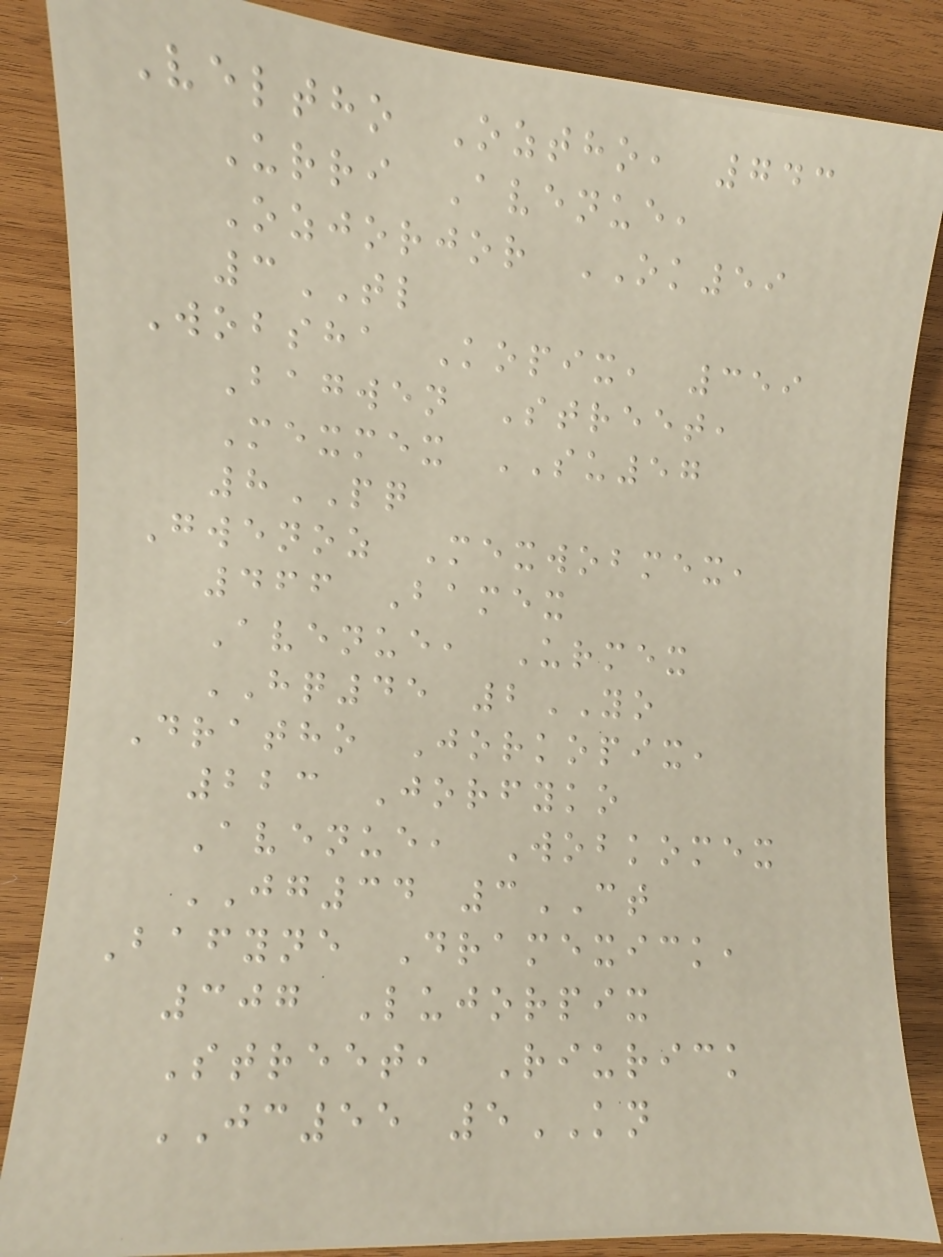Veltho Oztho, 743
Urri Avenue,
Ozjorjor OK59
3TL
Wobsha Kopix, 359
Bagwen Street,
Mexmex SU57
8PQ
Gwenoz Mexwobmex,
466 Bamex
Avenue, Urmex
HQ45 2YO
Dratho Jorkopix,
223 Jorfyko
Avenue, Wobkomex
JG34 3CT
Bafyne Dramexick,
307 Lujorpix
Street, Riurick
JC55 5KN
